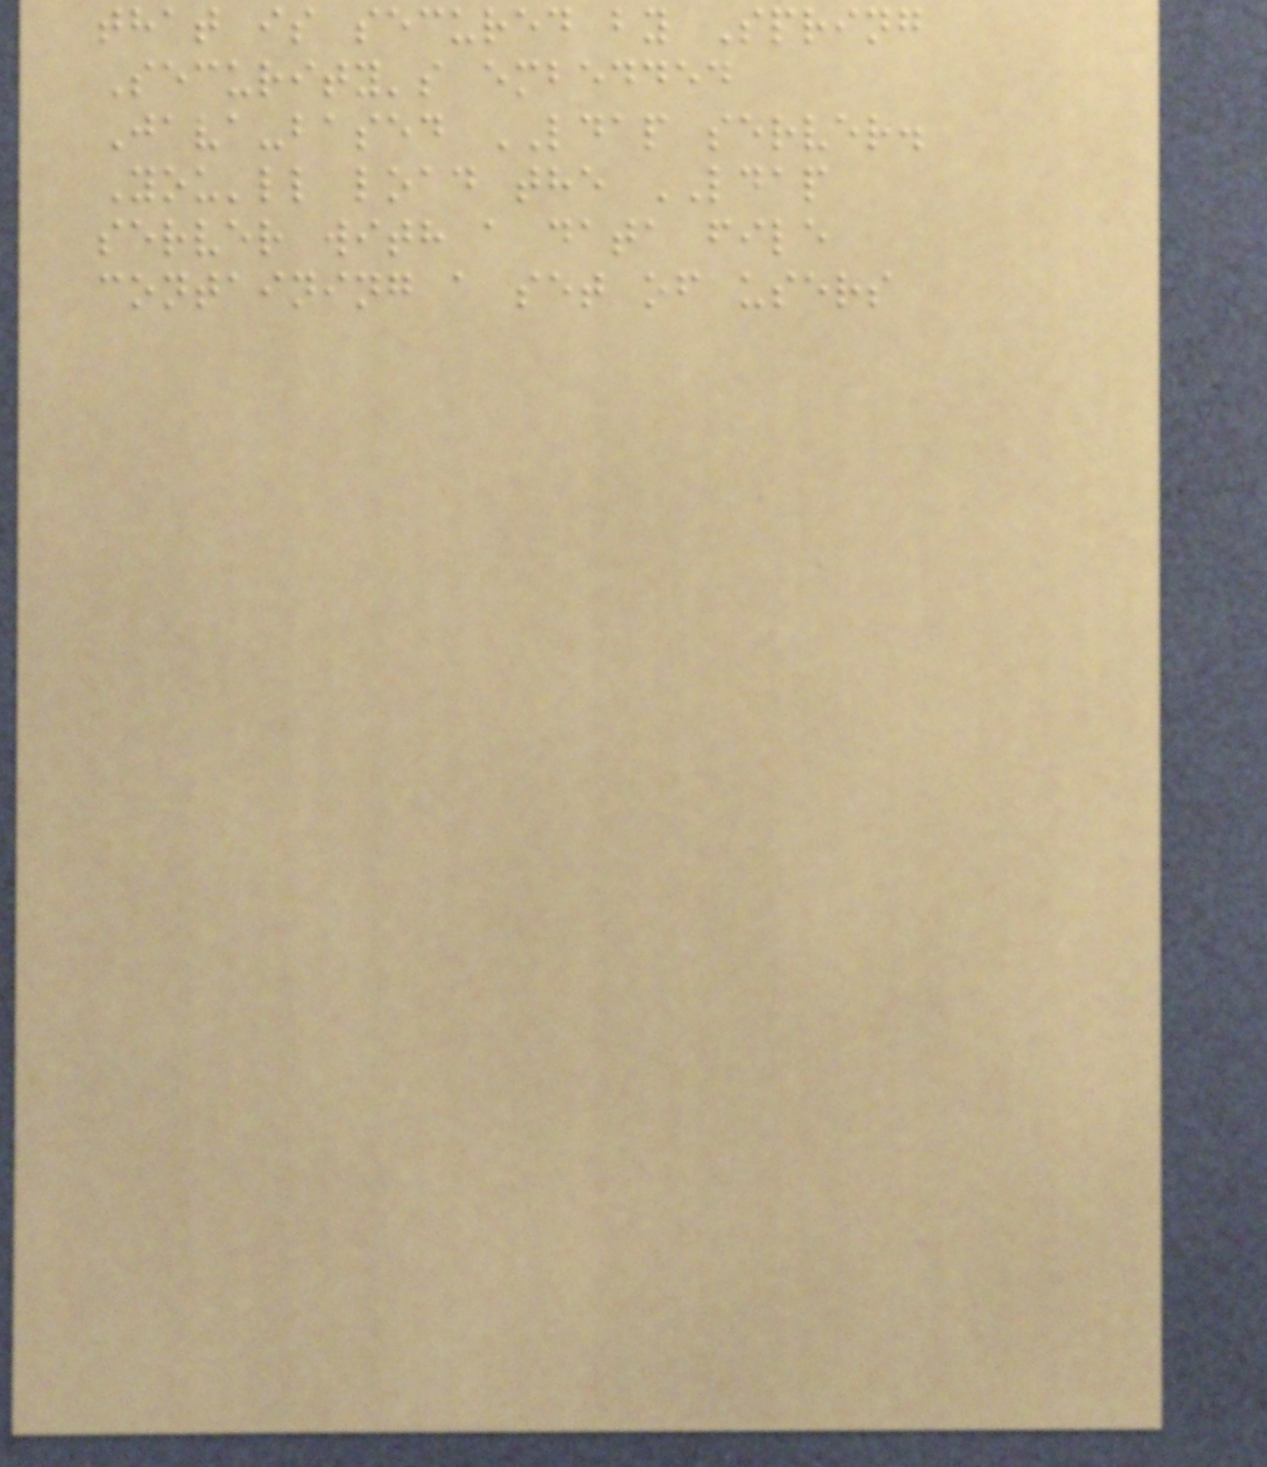that is secured by Spring
Security's embedded
Java-based LDAP server.
You'll load the LDAP
server with a data file
containing a set of users
